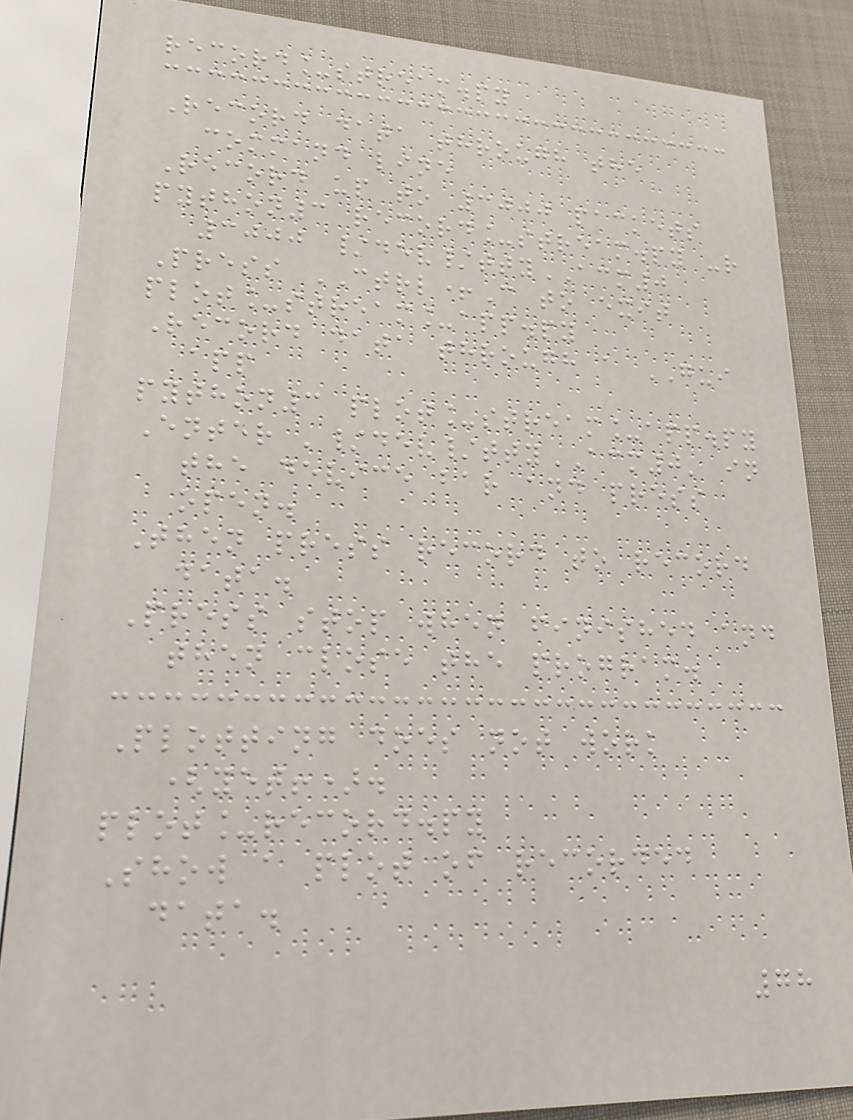record_stream.py
Record data through the
command line
Record up to 3000 packets
python3 record_stream.py -r
3000 /dev/ttyACM0
Press CTRL+C to exit
plot_stream_app.py
Record data through a GUI
app
python3 plot_stream_app.py
Enter '/dev/ttyACM0' in
the device bar and press
open.
Then press record to record
data.
Press stop when finished and
then close the program.
Plotting does not work
(yet!).
plot_record.py
Show a plot of recorded
data.
78
